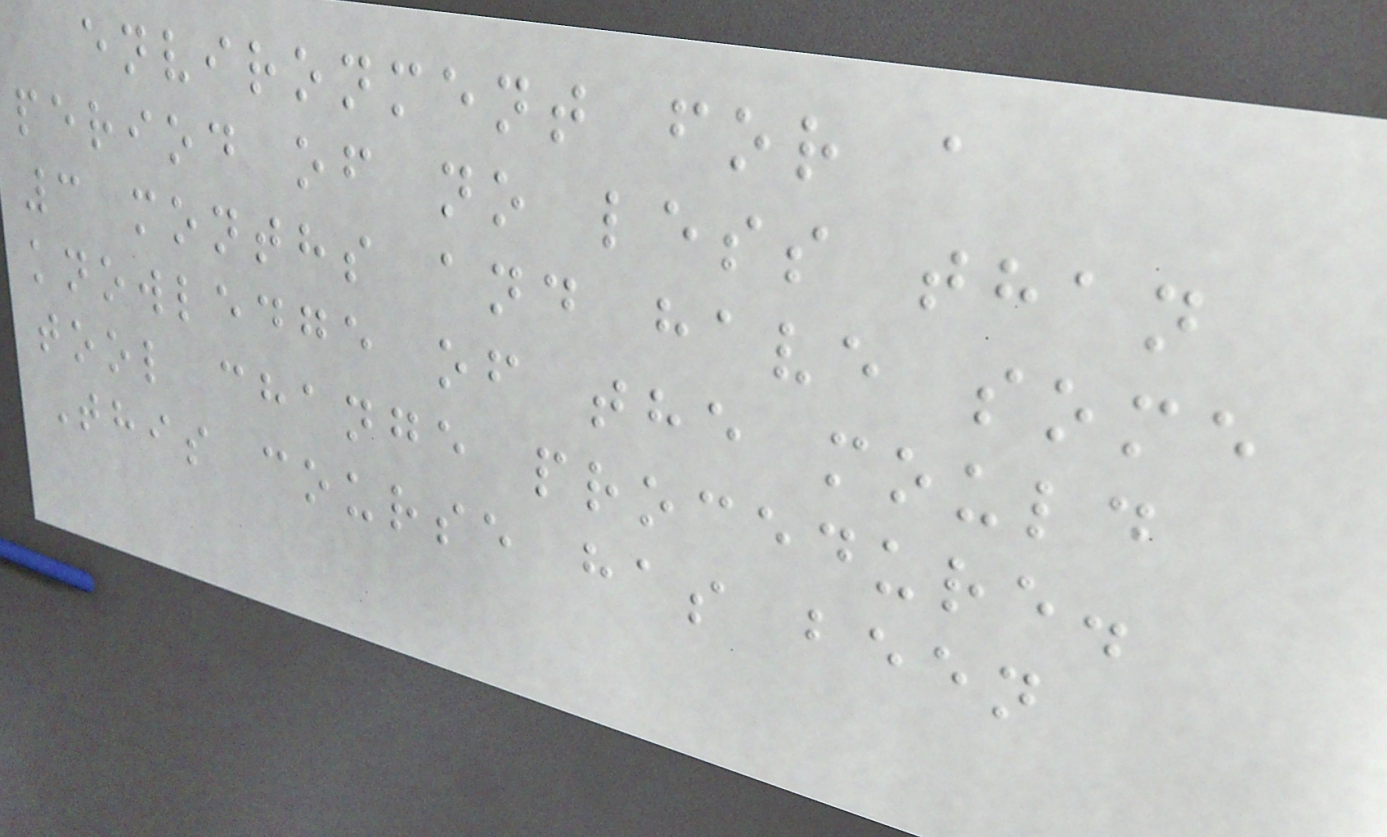environment for a
period of no less than
3 months and have some
knowledge of the mould
tool change procedure.
This course has been
